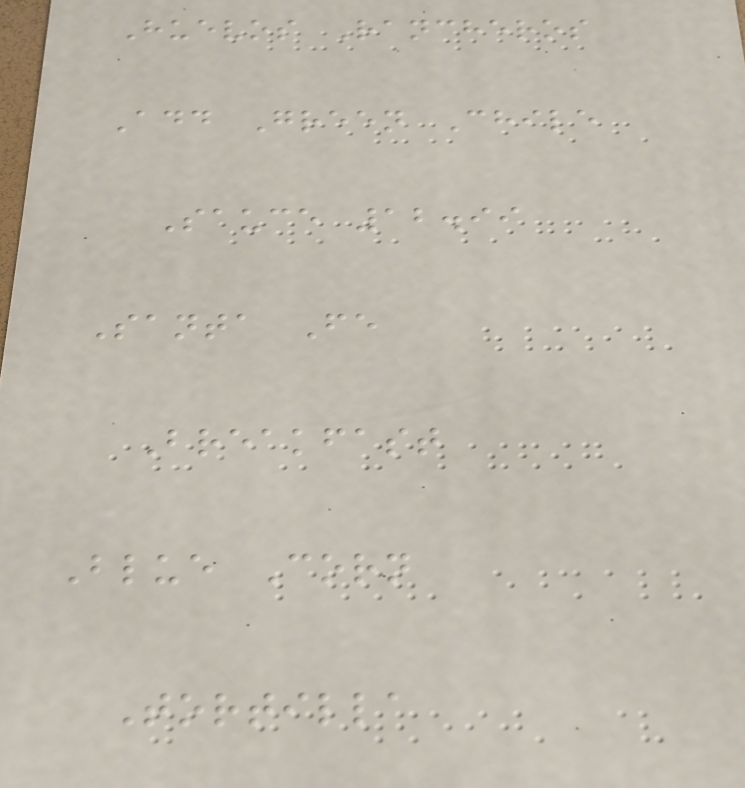Huevos Rancheros
Add Green Chile
Sauce 12.99
Santa Fe
Breakfast
Blue Corn
Tortilla
